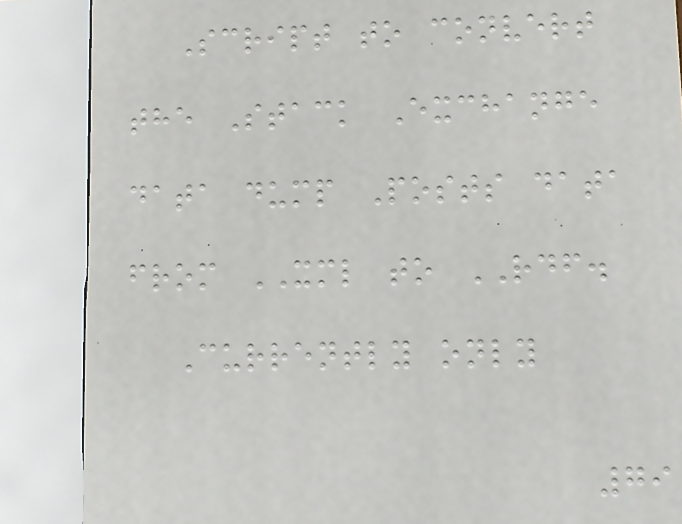Script to convert
the Stack Exchange
data dump Posts data
from XML to RDF.
Currently only
79
